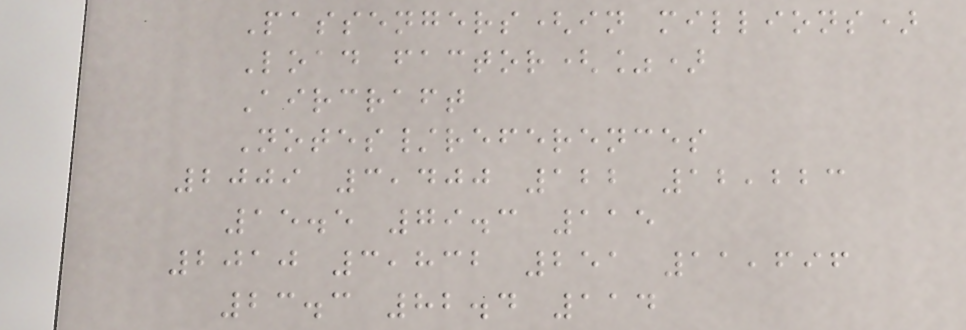Passengers(in millions)
Load factor(%)
Aircraft
Notes/references
2009 3,400 122 12,223
15.5 79.3 115
2010 3,832 251 11,696
23.3 82.4 114
